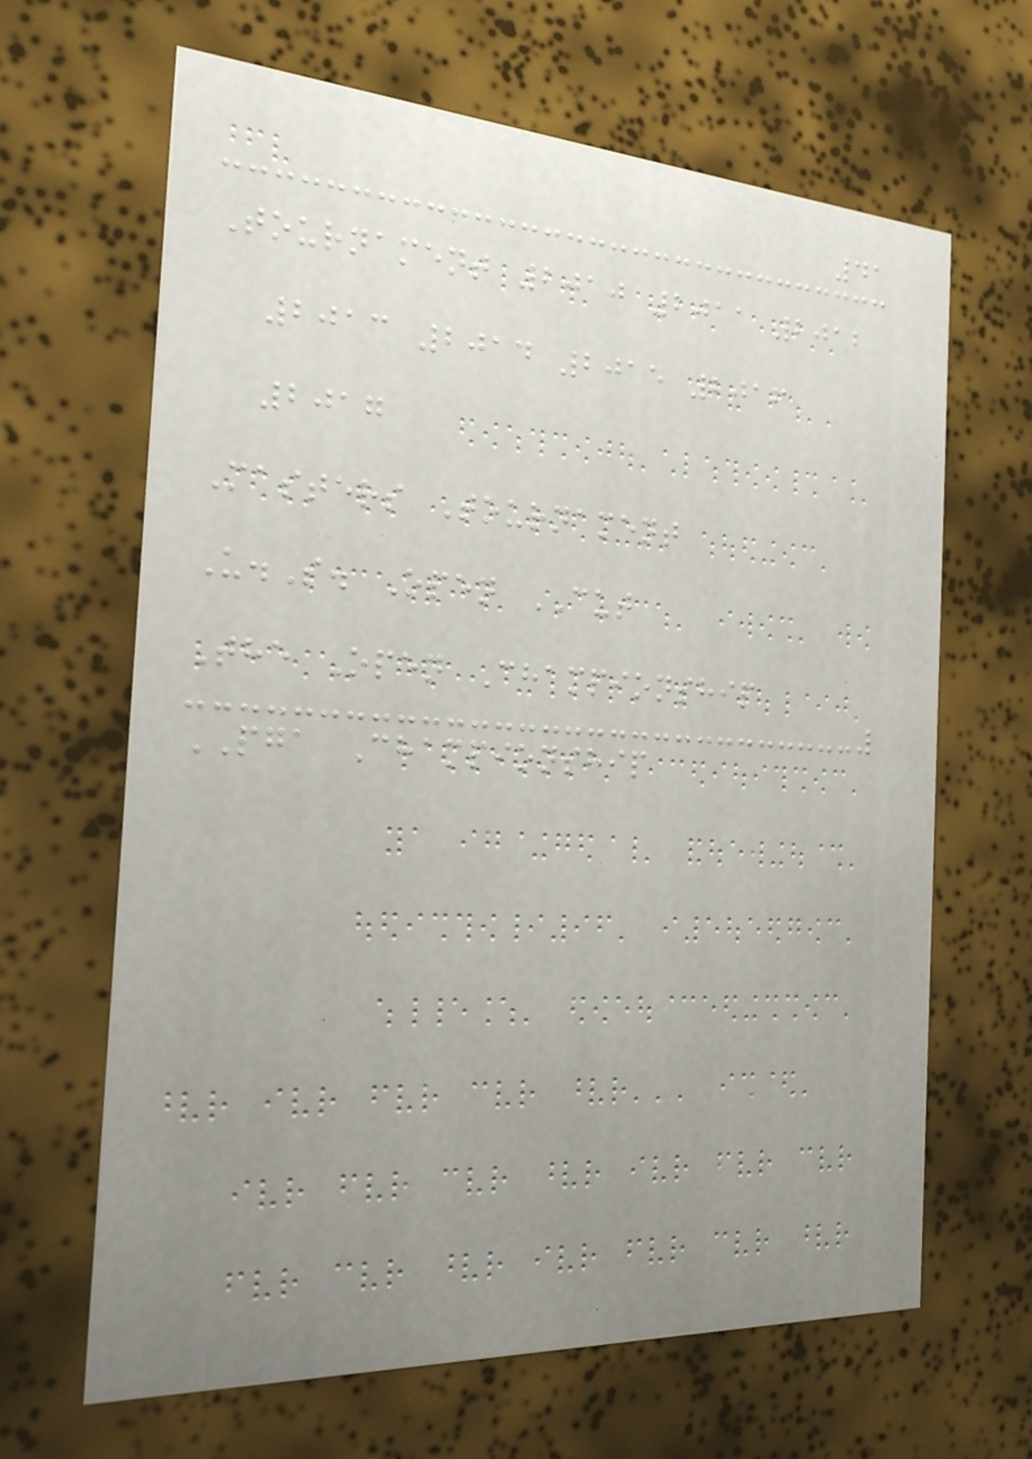41
Tournament 2010 2011 2012
2013 2014 2015 2016
2017
Masters Tournament
U.S. Open CUT
The Open Championship
PGA Championship
